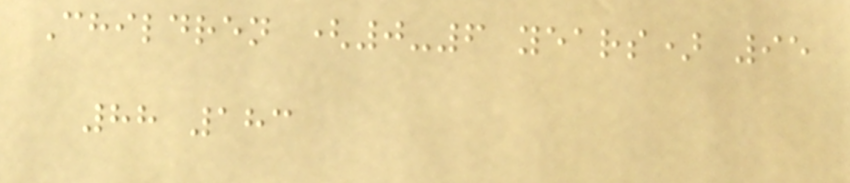Children (0-6 years) 95
88 183
